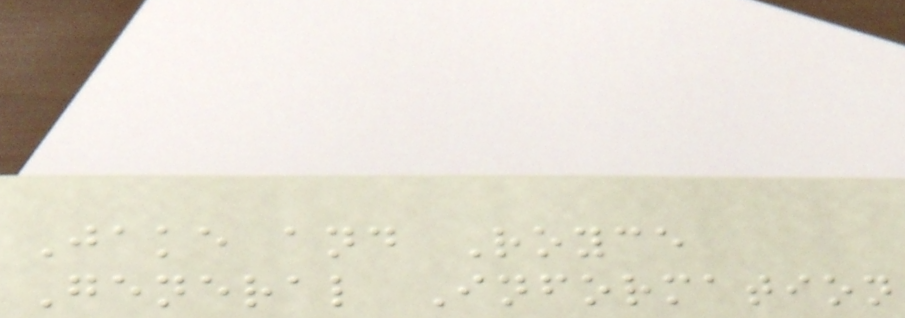Jake and Royce
General Information
